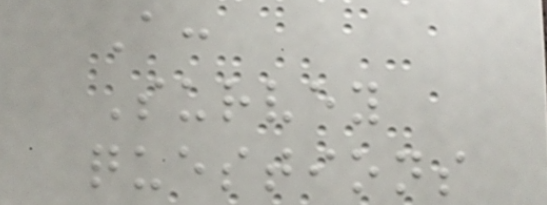A:
Survey
questions
